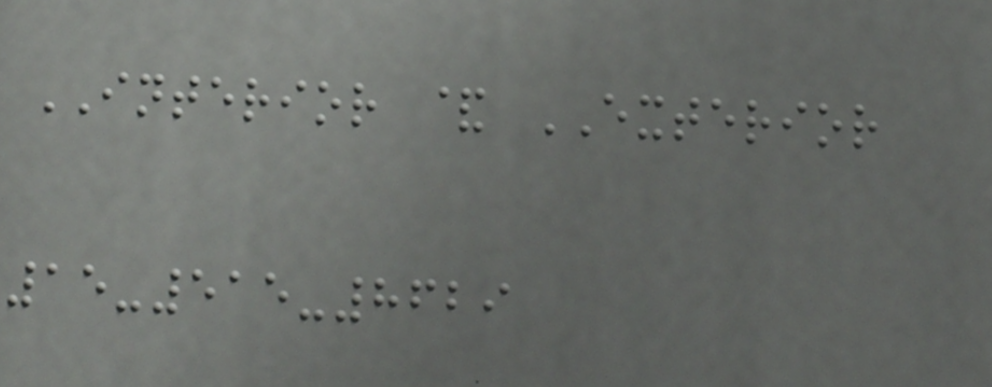INTERIOR & EXTERIOR
15-515-8629
